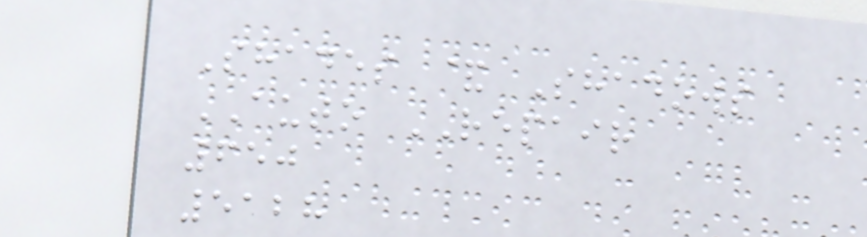Shades & Shadows
AUTO REPAIR
650
5128
